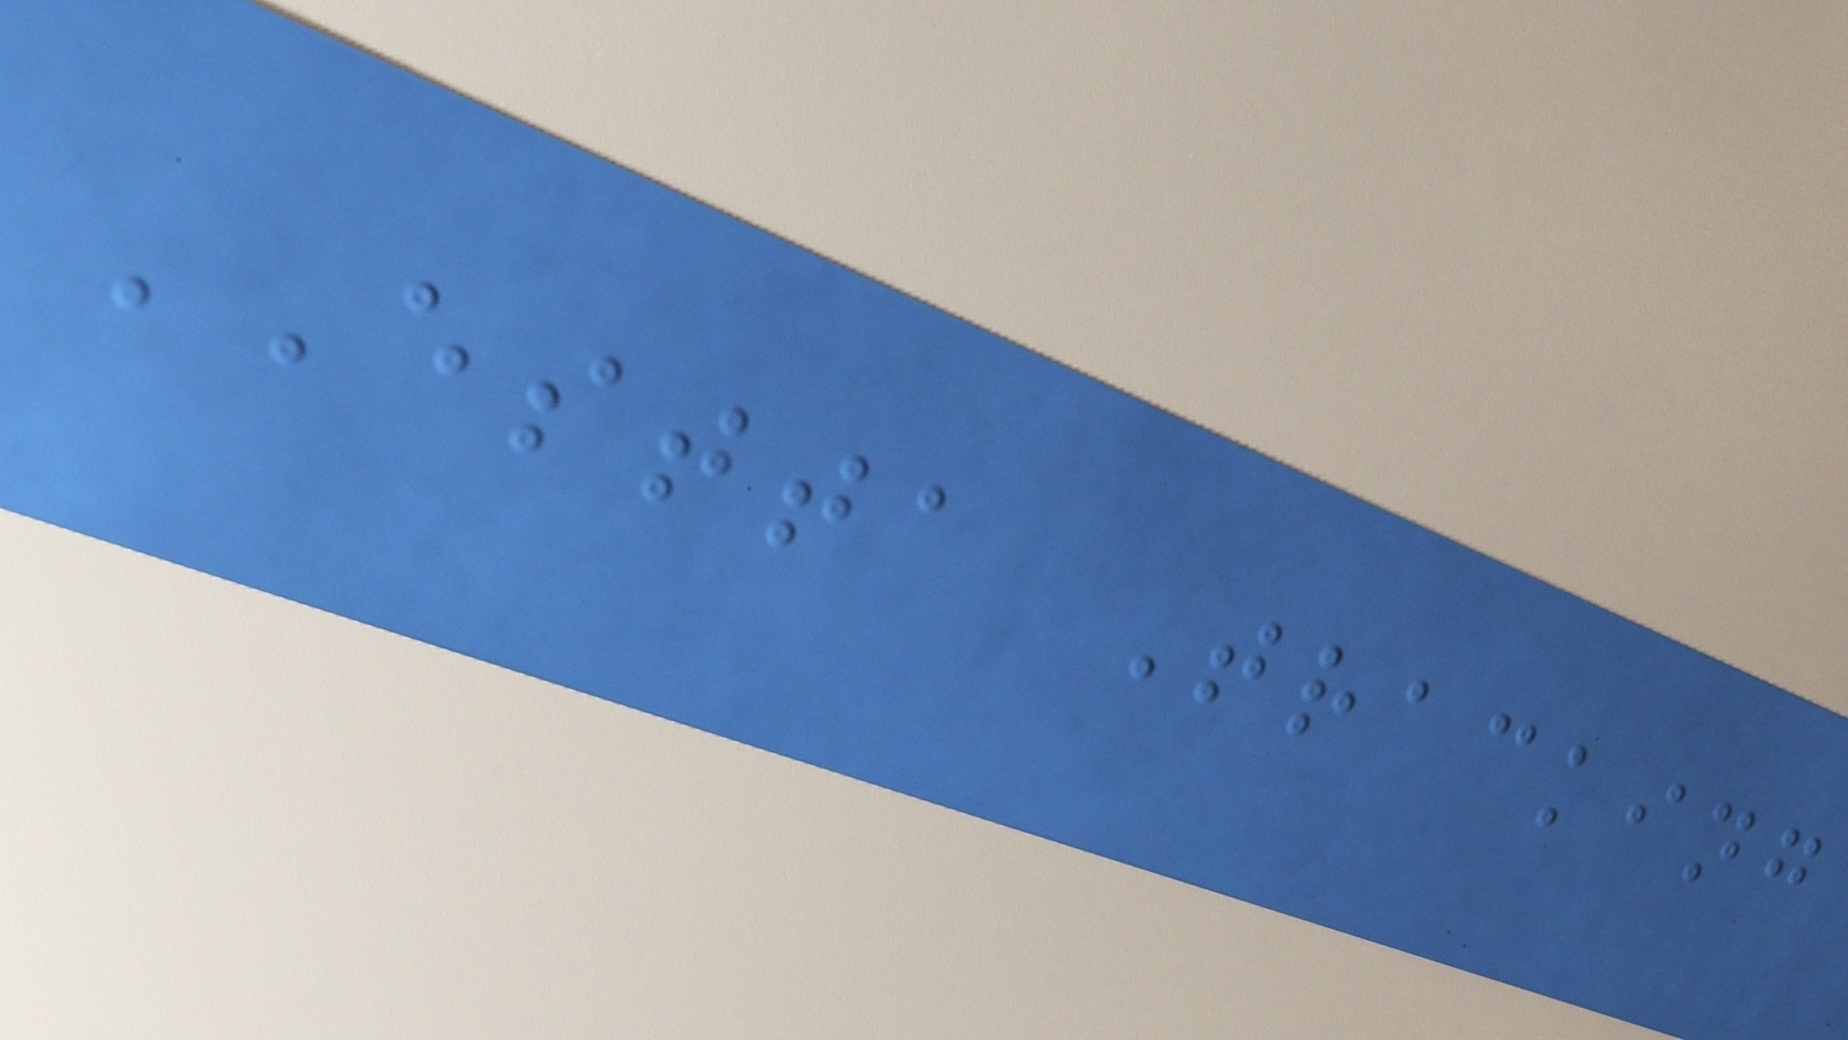ESTTA Tracking
